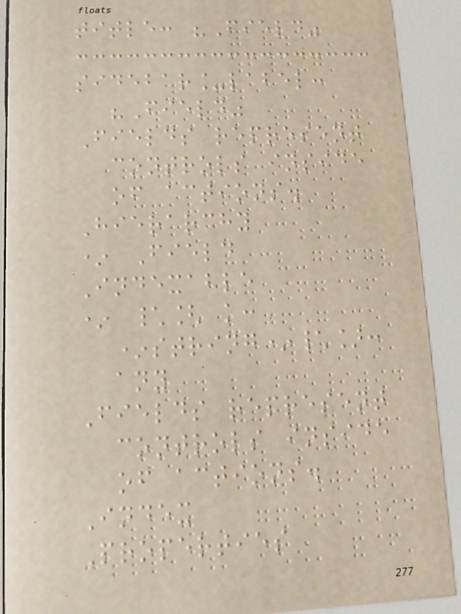title: "Field"
sidebar_label:
"Field"
Fields represent
controls inside
of actions.
Hierarchy
* Field
Indexable
* \[ k:
*string*\]:
any
Fields represent
controls inside
of actions.
Index
Properties
